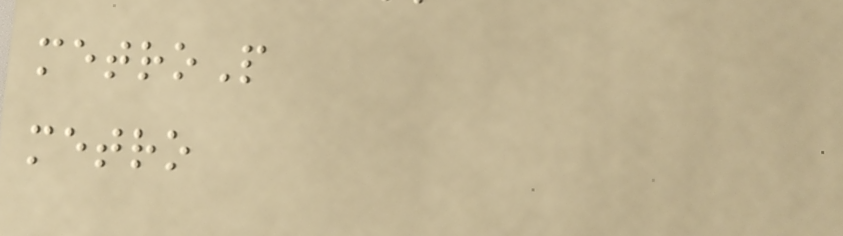metroP
metro
